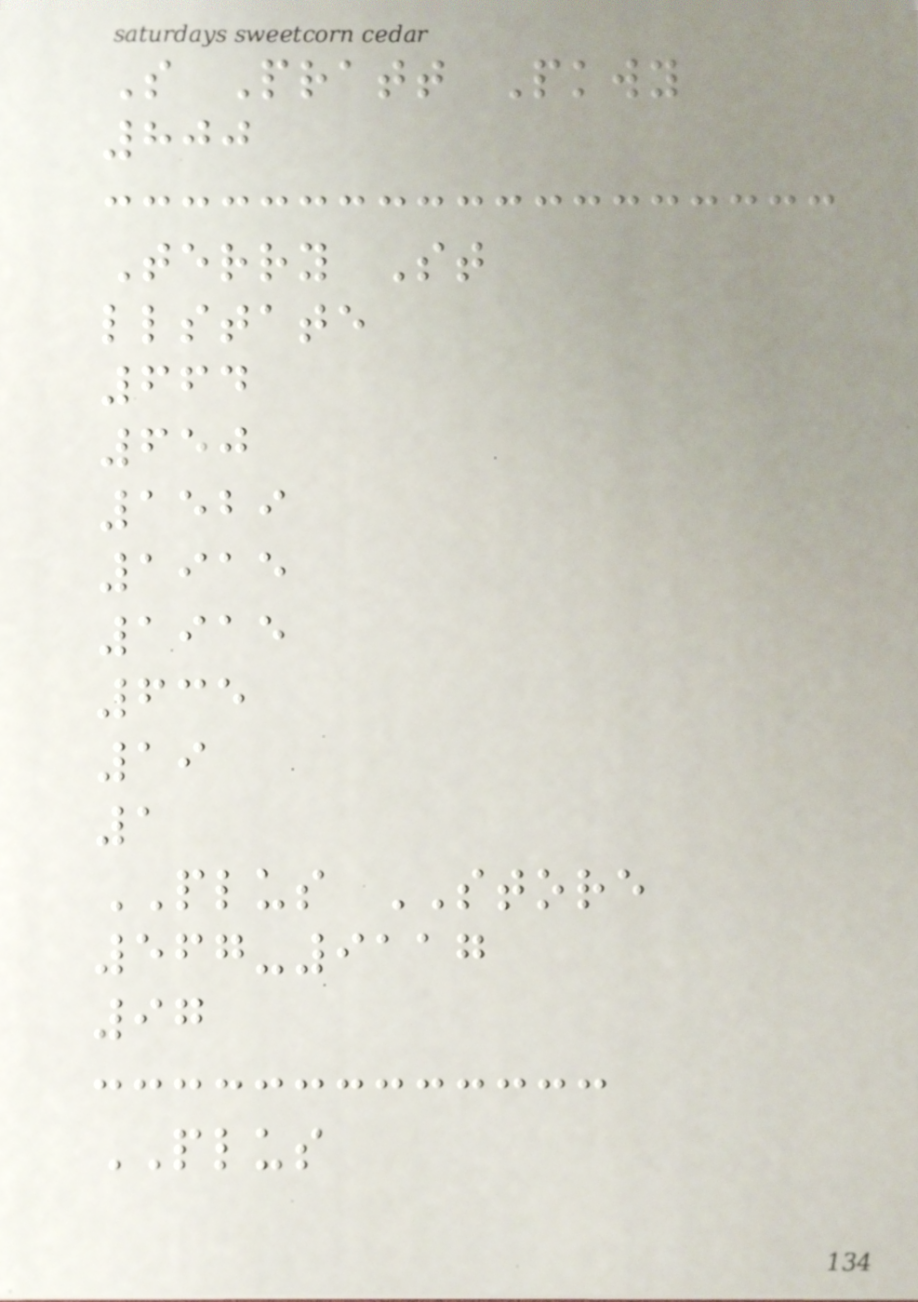S Pratt Pkwy
800
Terry St
llstate
664
650
1529
1915
1915
635
19
1
PLUS STORE
567-9117
97
PLUS
